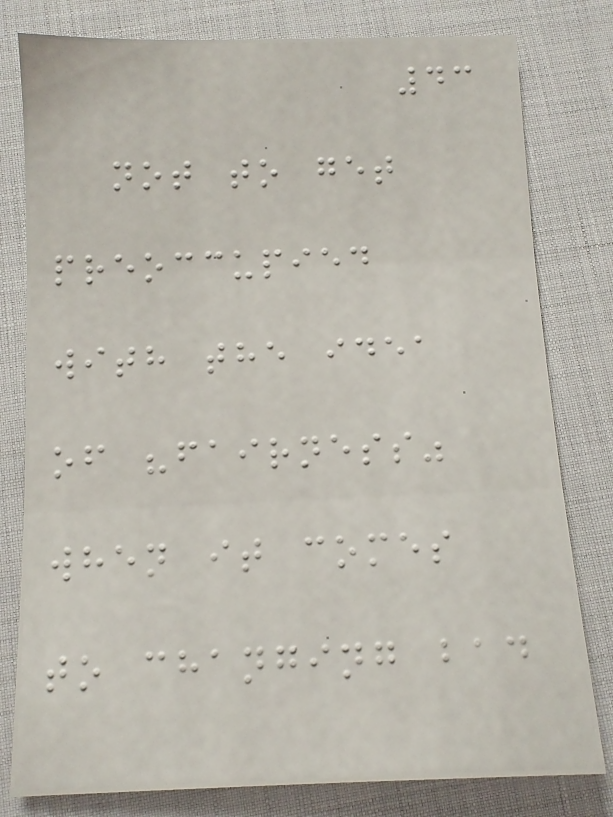43
not to get
preoccupied
with the idea
of "fairness"
when it comes
to changing bad
